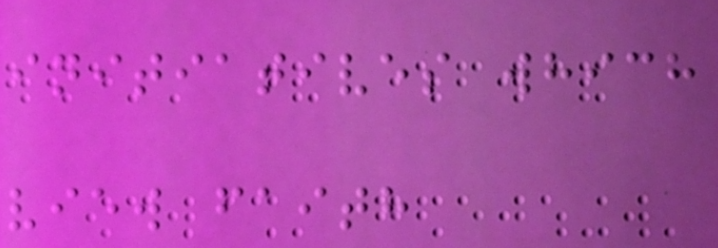initiatives which
view faith
